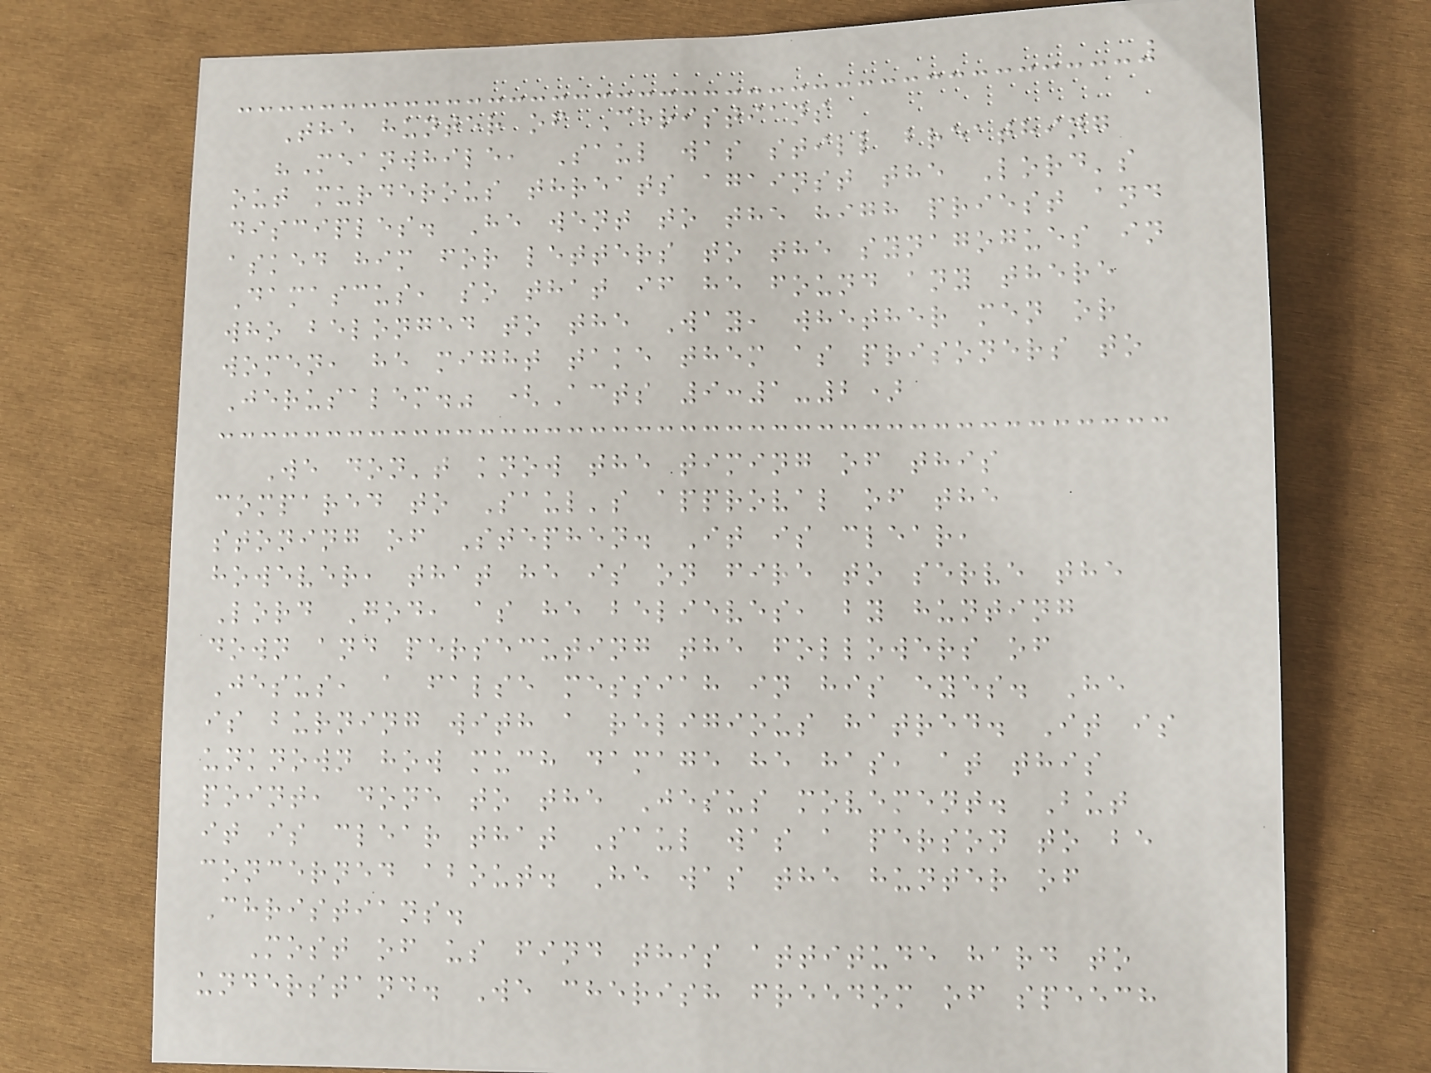The hunter of Christians
"Meanwhile, Saul was still breathing
out murderous threats against the Lord's
disciples. He went to the high priest and
asked him for letters to the synagogues in
Damascus, so that if he found any there
who belonged to the Way, whether men or
women, he might take them as prisoners to
Jerusalem." (Acts 9:1-2)
We don't know the timing of this
compared to Saul's approval of the
stoning of Stephen. It is clear,
however, that he is on fire to serve the
Lord God, as he believes, by hunting
down and persecuting the followers of
Jesus, a false messiah in his eyes. He
is burning with a religious hatred. It is
unknown how much damage he has, at this
point, done to the Jesus movement. But
it is clear that Saul was a person to be
concerned about. He was the hunter of
Christians.
Most of us find this attitude hard to
understand. We cherish freedom of speech
